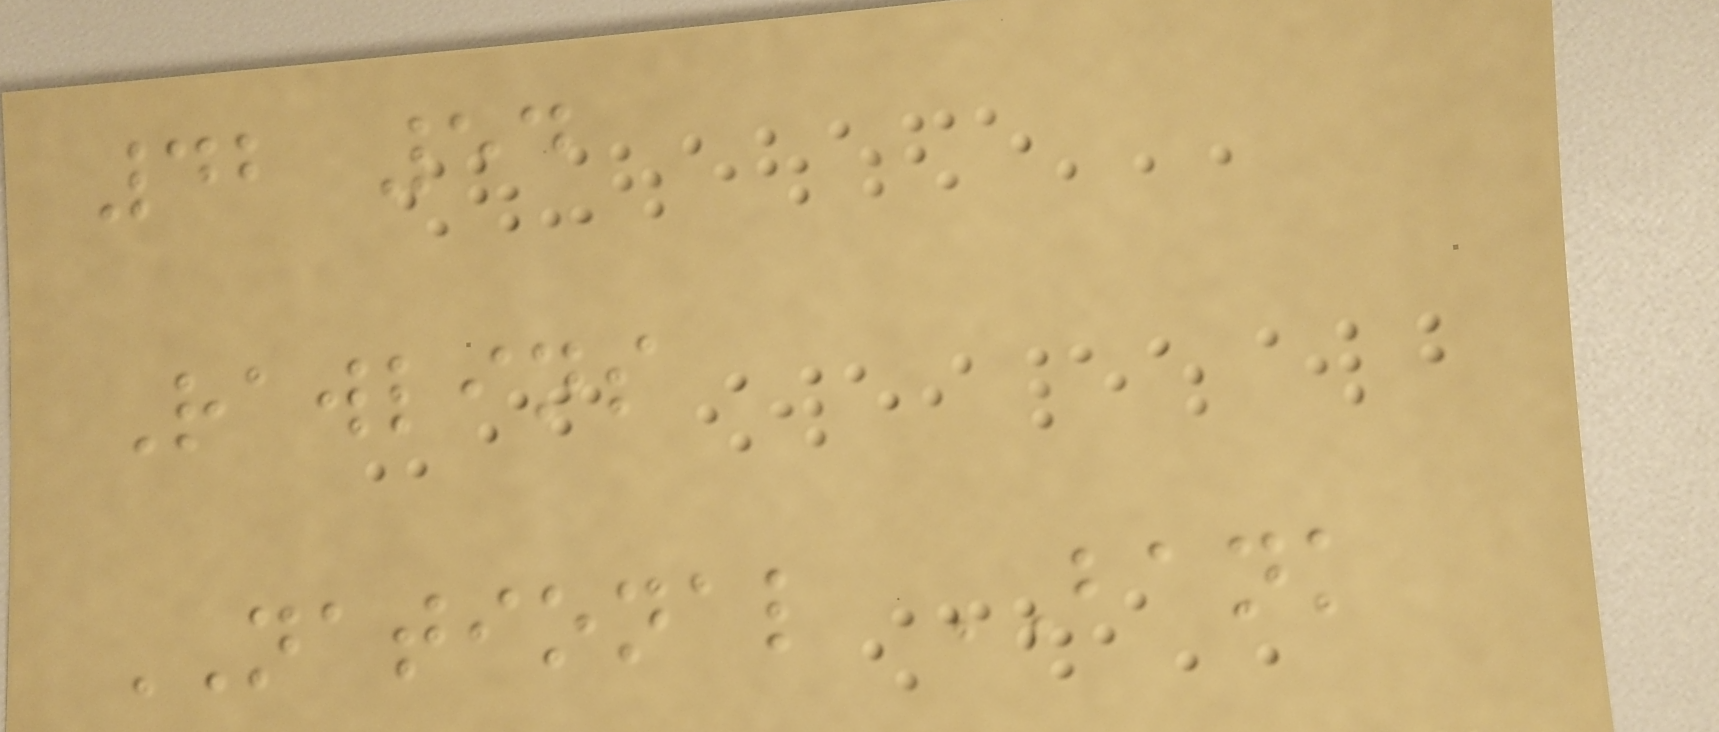42 54
Rawlins
NATIONAL BANK
